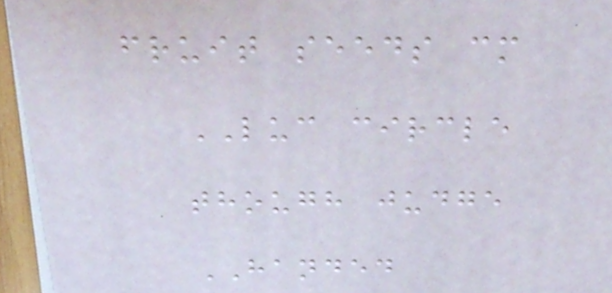fruit seeds cm
LUC circle
though judge
HANDED
